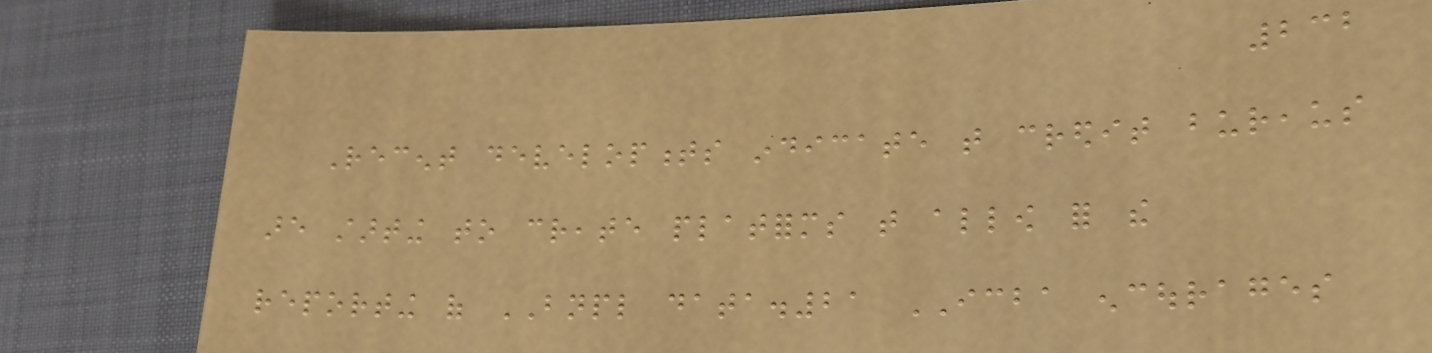232
Recent developments indicate that credit bureaus
are starting to create platforms that allow for the
reporting of BNPL data.21 ICBA encourages
